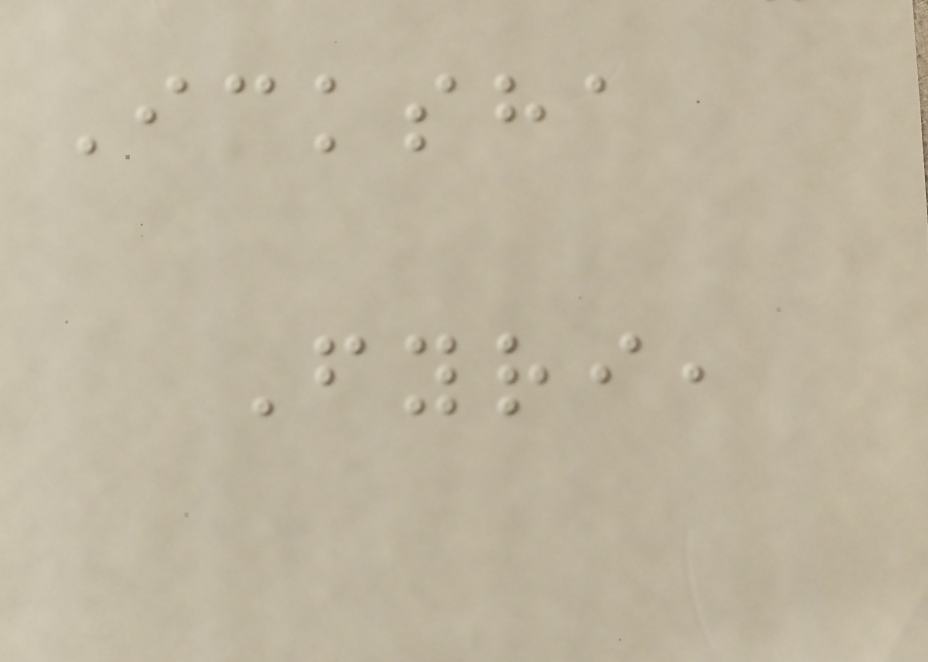Icksha
Fyri,
